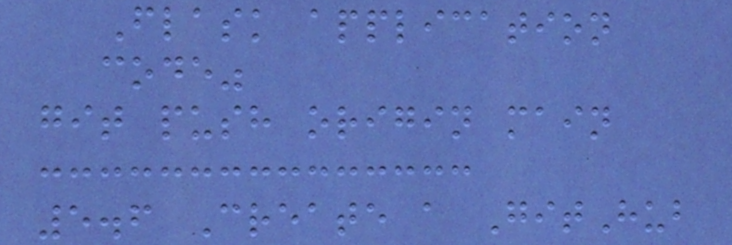Flask application
code"
git push origin main
5.6 Create a GitHub
